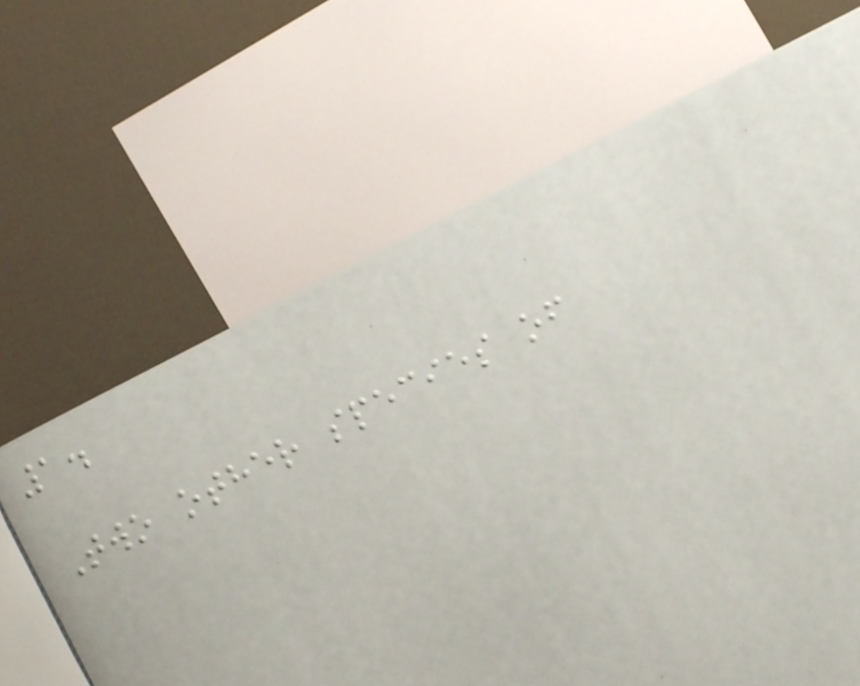1.
Two other species of
